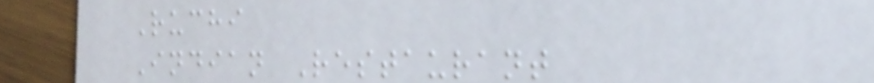Ruchi
Indian Restaurant
